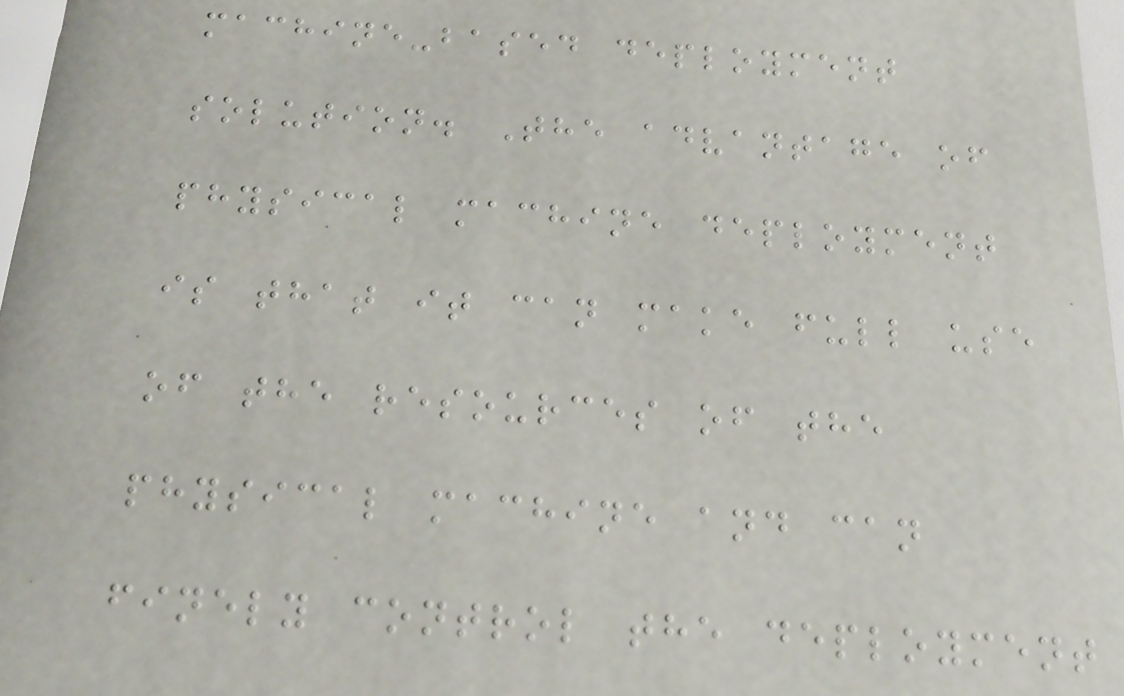machine-based deployment
solution. The advantage of
physical machine deployment
is that it can make full use
of the resources of the
physical machine and can
finely control the deployment
